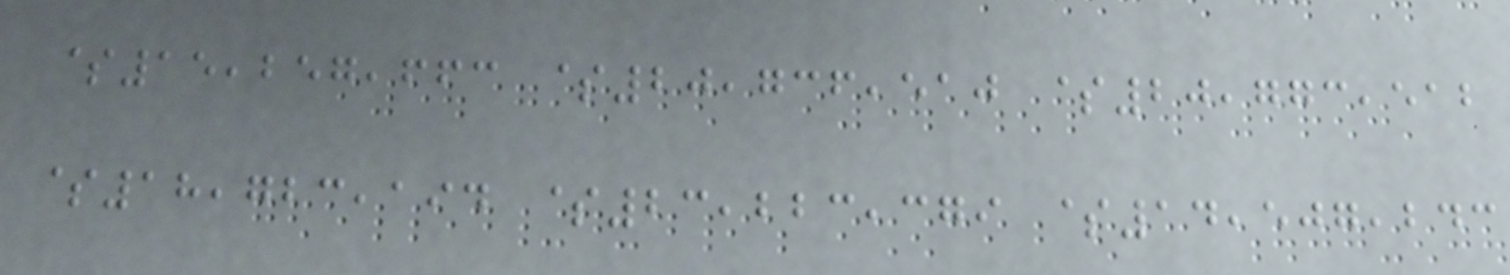$15,257,663 $20,736,510 $20,773,512
$18,723,194 $23,223,379 $14,507,243
